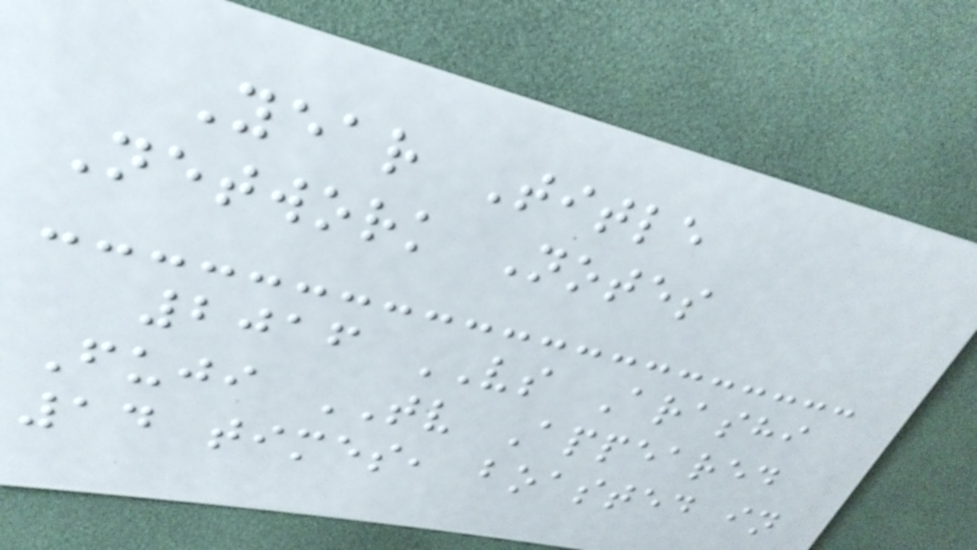Year Title
Network Notes
2016 VS Arashi
Fuji TV Appeared
14 times, boasted in
